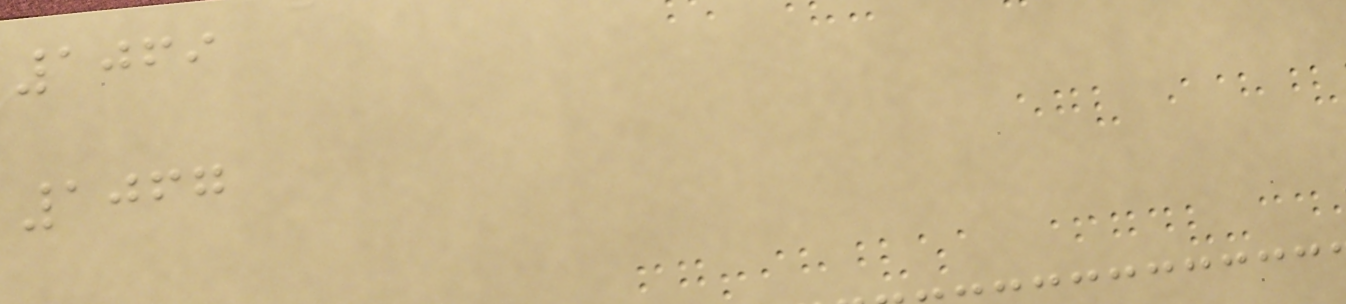1069
1067
